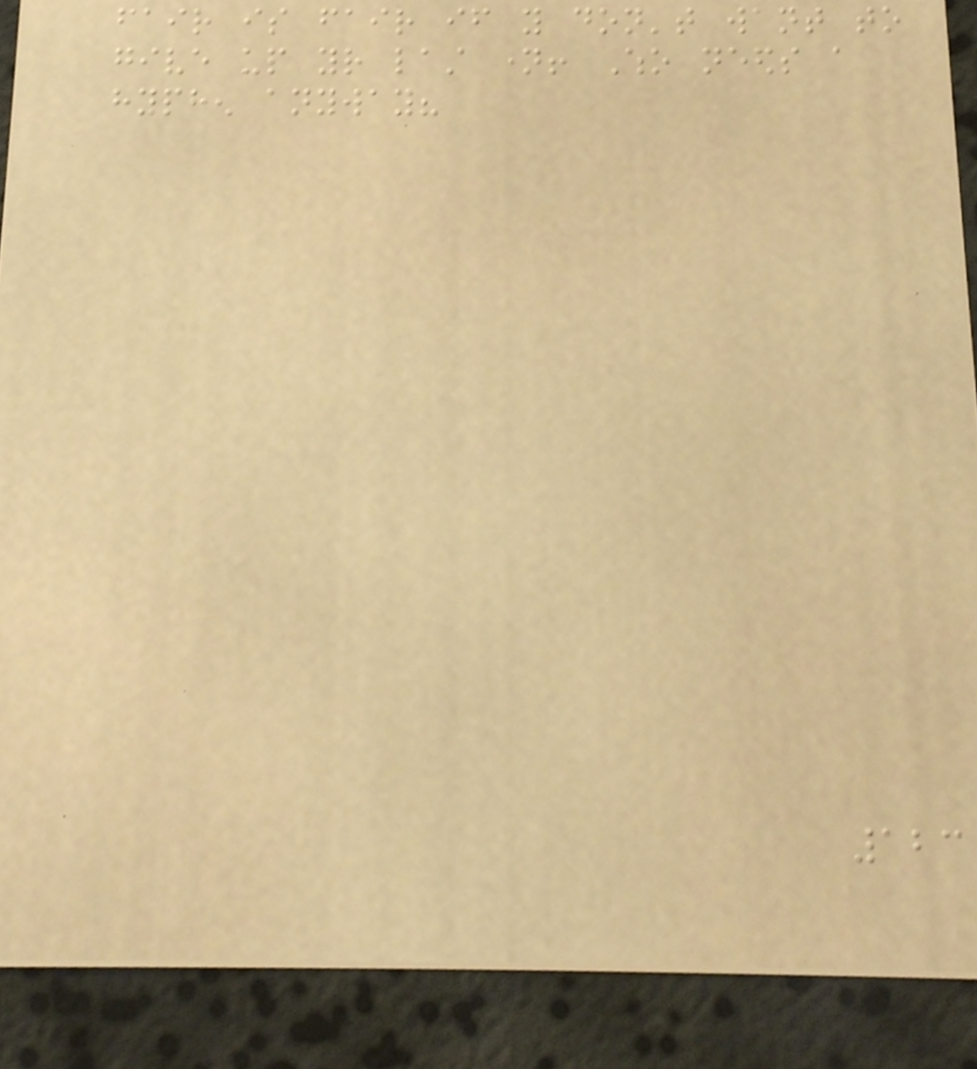fair is fair if you don't want to
give up your last name! Who needs a
hyphen anyway?
123
